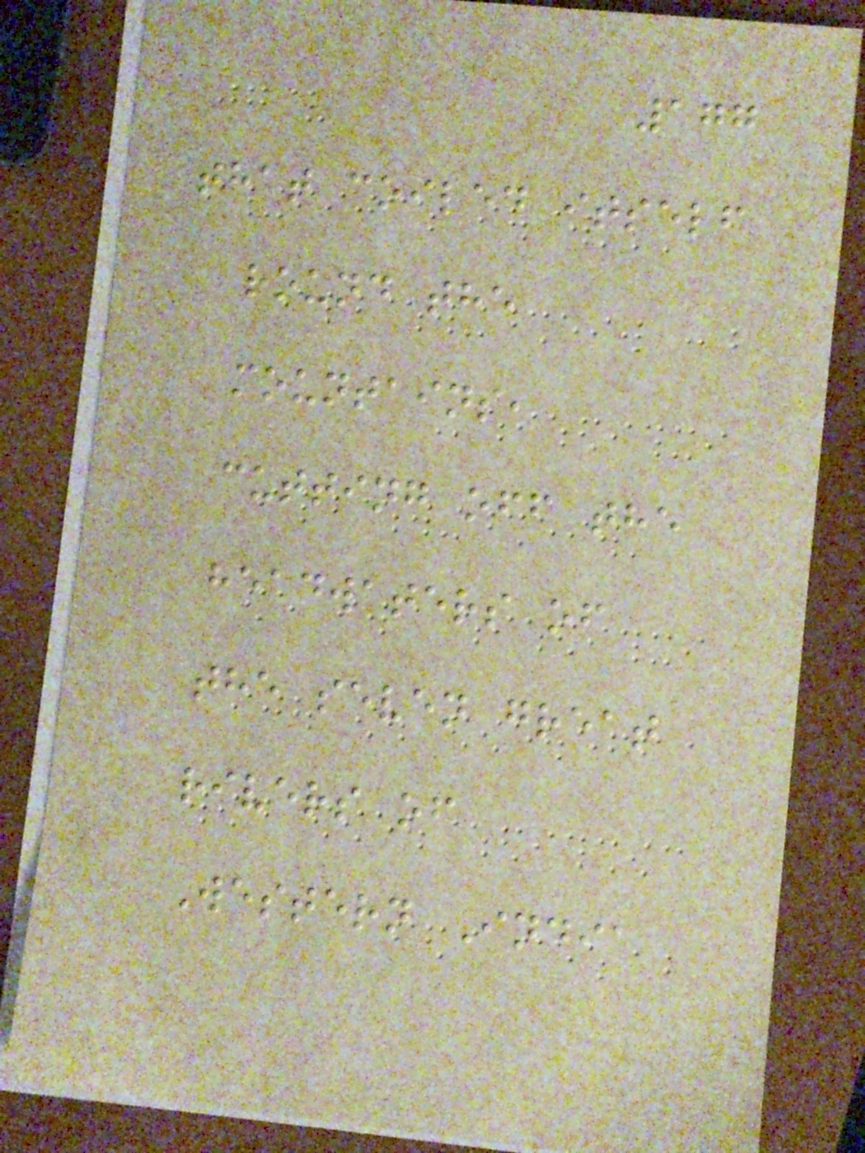177
that coiled itself
round the
mountains,
cutting off the
headwaters of
the seven great
rivers of
Western India
